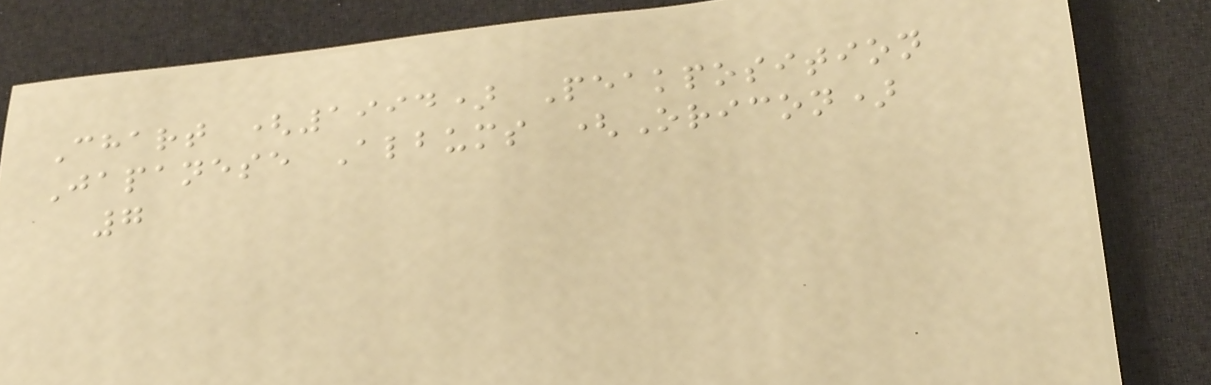Chart (1994) Peakposition
Japanese Albums (Oricon)
7
